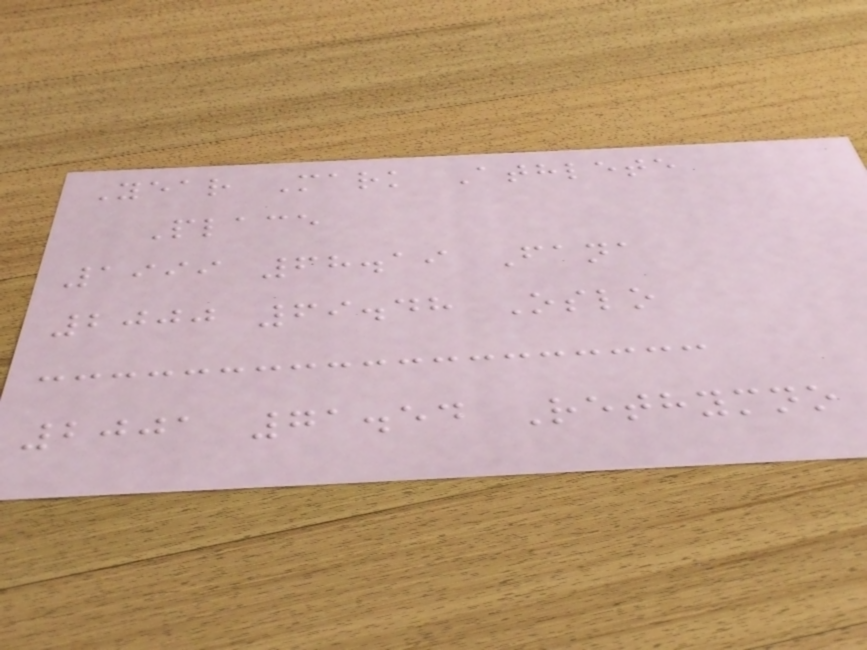Year Mark Athlete
Place
1999 68.19 Fana
2000 69.48 Oslo
2001 71.54 Rethymno
